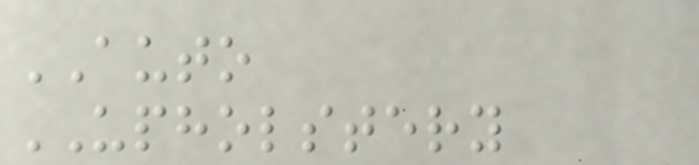AUTO
UPHOLSTERY
